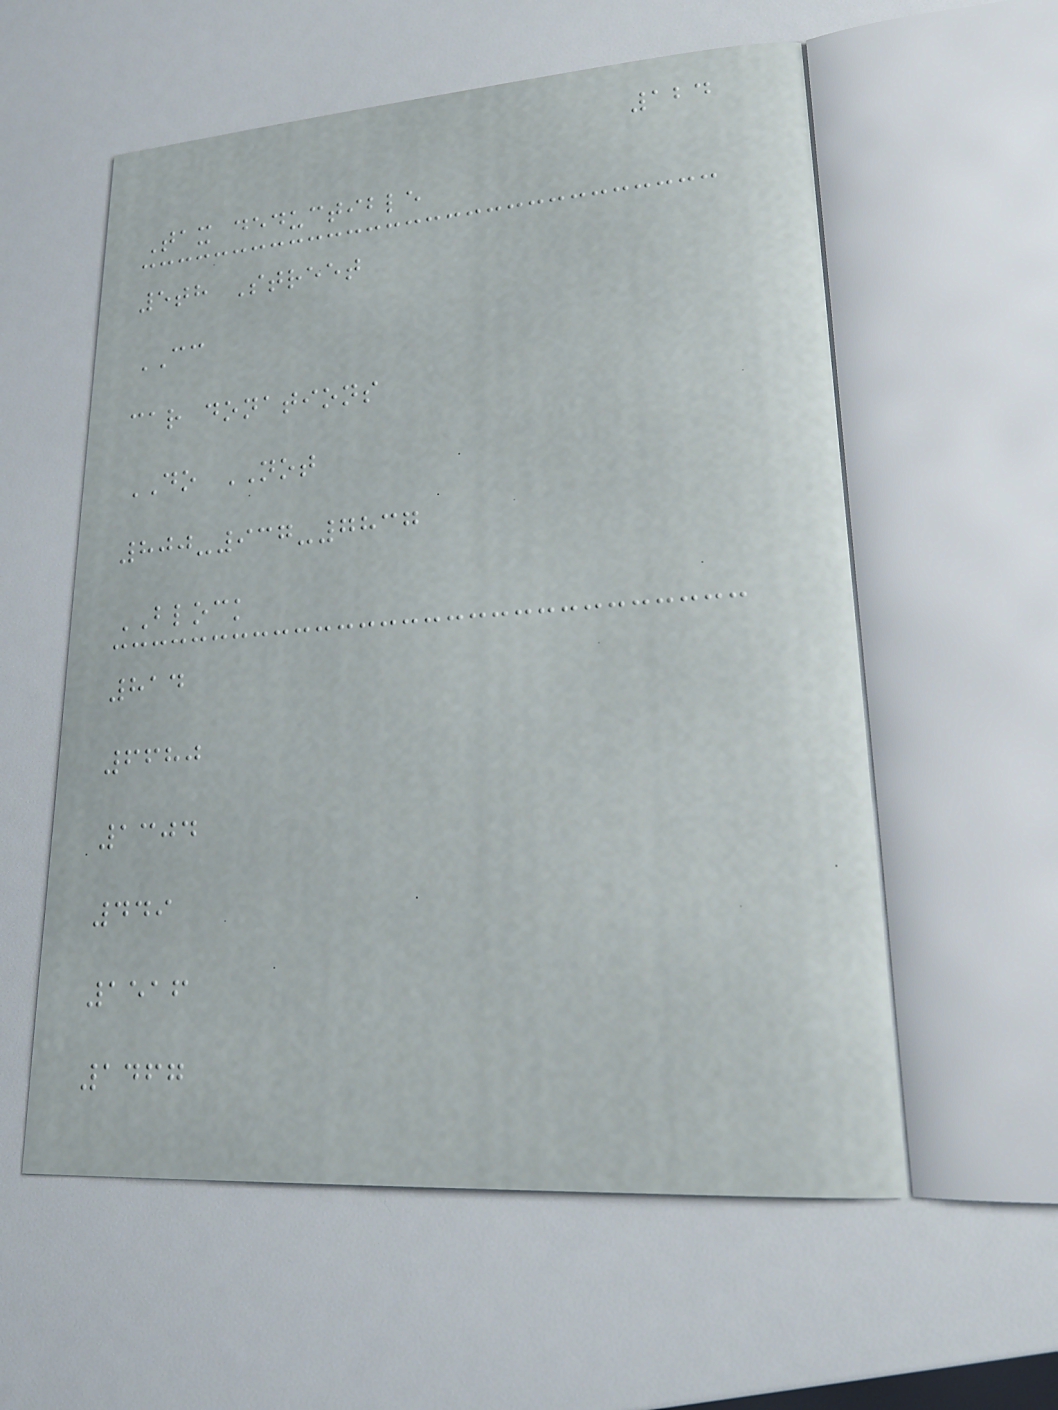124
Tax deductible
5th Street
CC
car donations
DO NOT
800-937-7837
BLOCK
814
6680
1304
449
1516
1467
